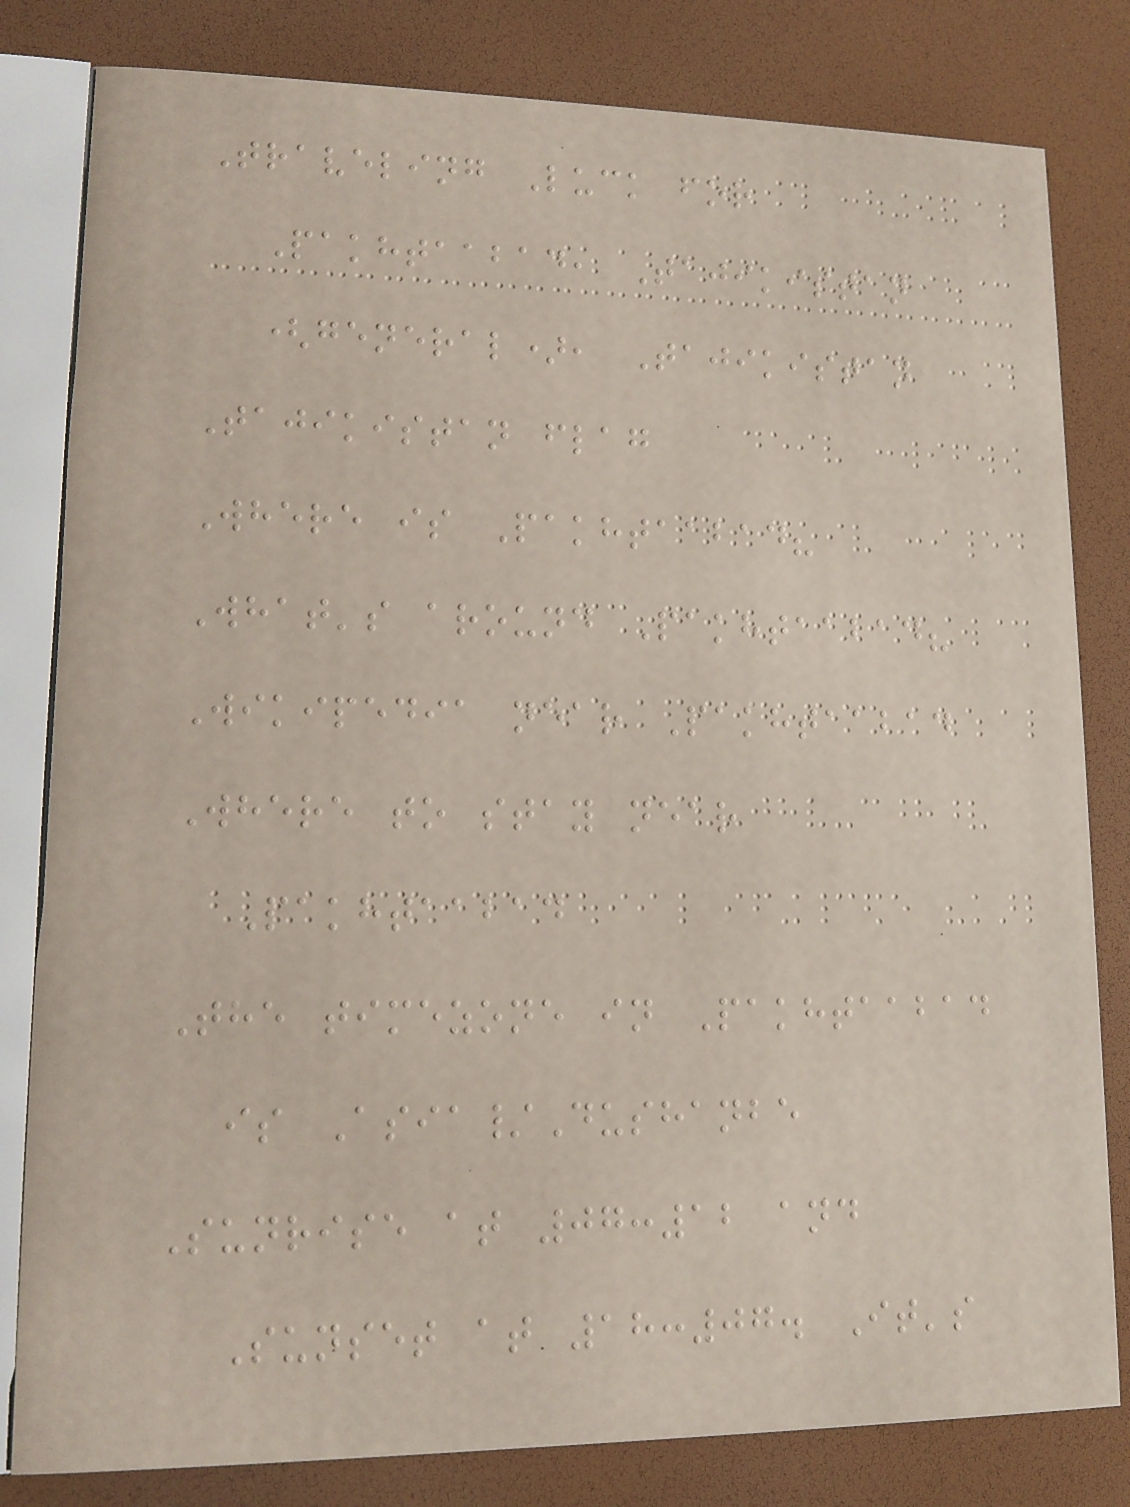Traveling Luck for
Pakhtaabad, Tajikistan
(general), Tajikistan
Tajikistan flag
Where is Pakhtaabad?
What's around Pakhtaabad?
Wikipedia near Pakhtaabad
Where to stay near
Pakhtaabad
The timezone in Pakhtaabad
is Asia/Dushanbe
Sunrise at 07:12 and
Sunset at 18:07. It's
